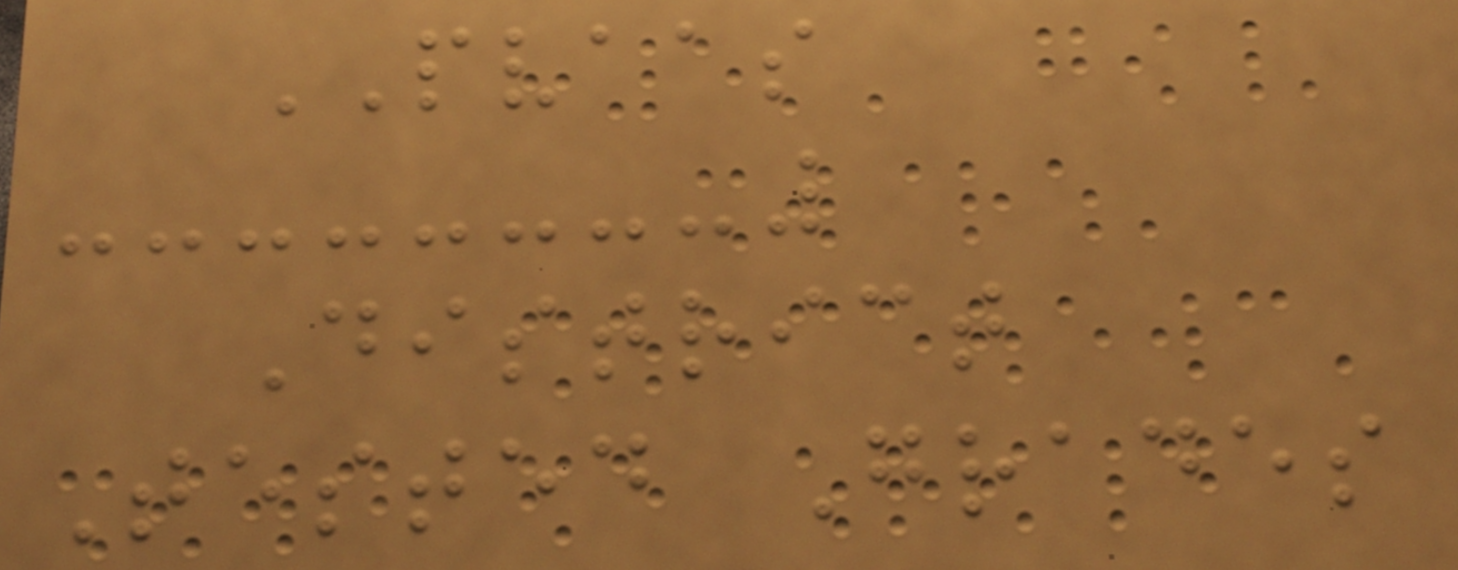PVAAS
District
Tested Grades
